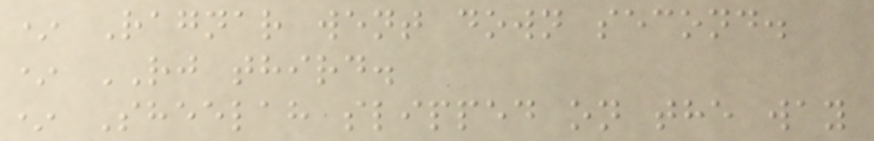* Ragnar went down second.
* RJ third.
* Sheelah slipped on the way
